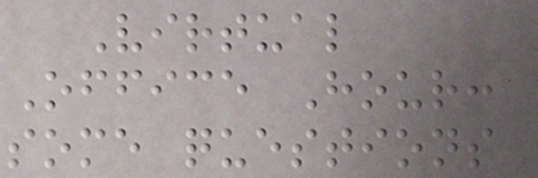Virtual
Office Hour:
some questions
